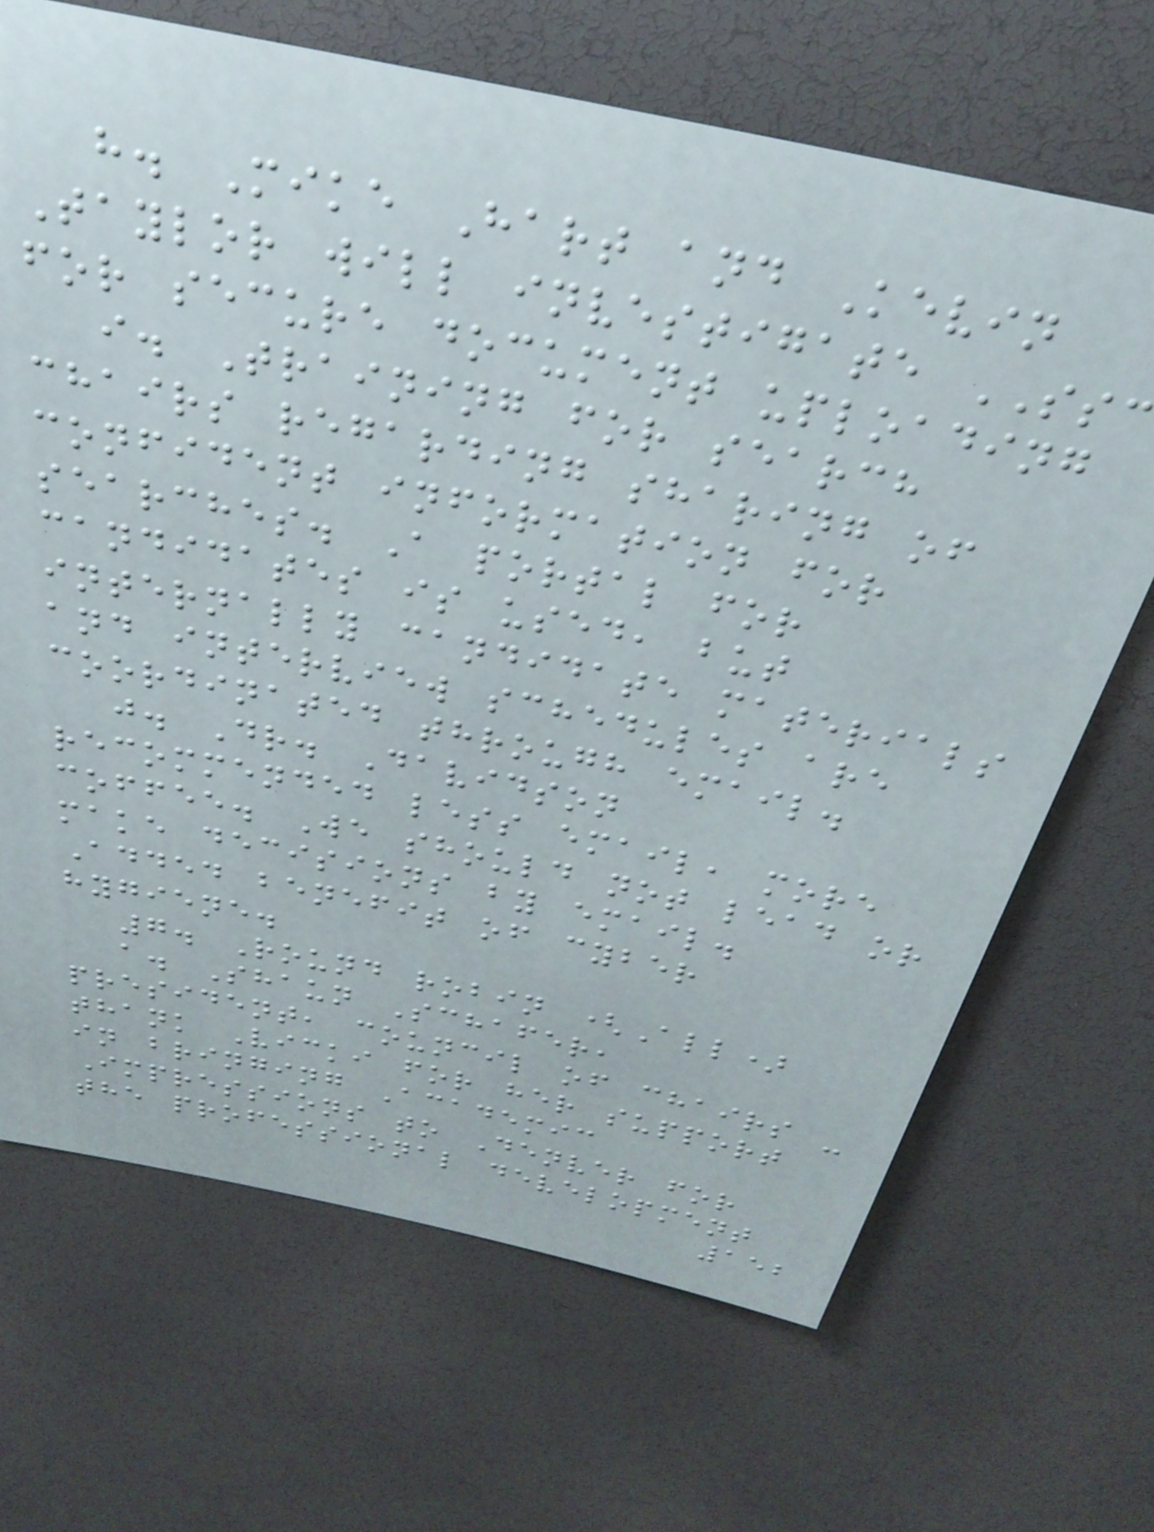h. Mike Hart and Kevin
Taylor will investigate SSC
for secure document uploading
i. Training for search
chairs regarding sharing of
confident information for
searches. A portal for
candidates is used, but
internally candidate materials
and interview schedules are
coordinated through email.
j. Dr. Davidson
recommended less email, more
coffee. We should not lead or
make decisions by email.
Added benefit of cyber
hygiene.
7. Round robin (All)
a. Shaun Schafer,
president, council of chairs -
thank Vicki for her support
in bringing Academic
Impressions to Denver for
the professional development
152
